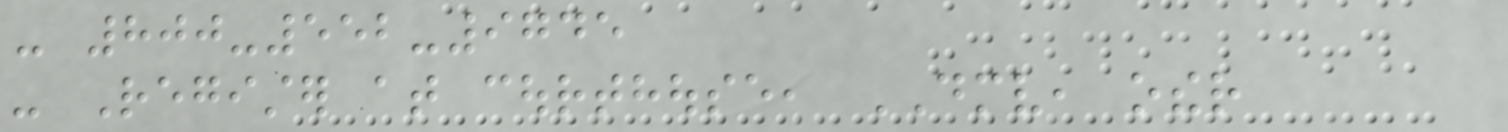- 800-552-9745
- Register at courthouse, DMV, other
